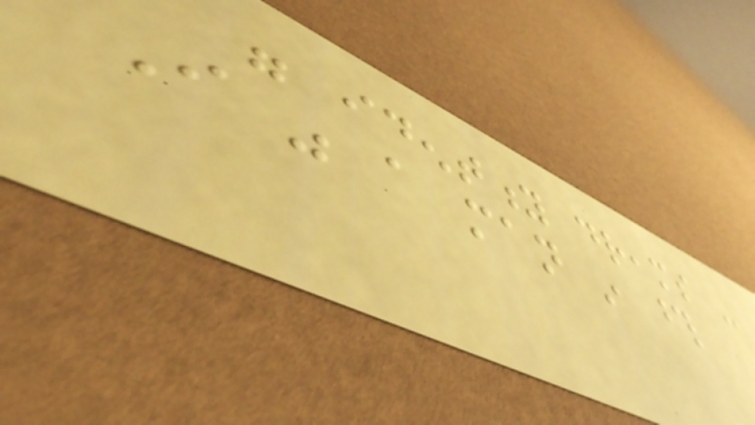were identity dreams -
I was a man in those
